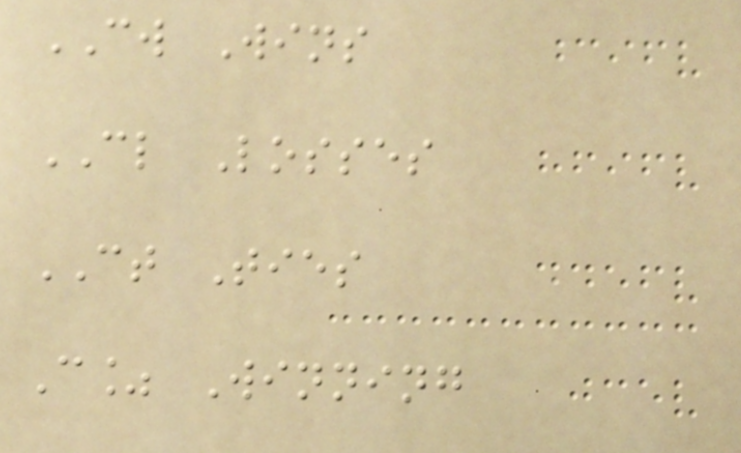CW Wins
CL Losses
CT Ties
C% Winning
